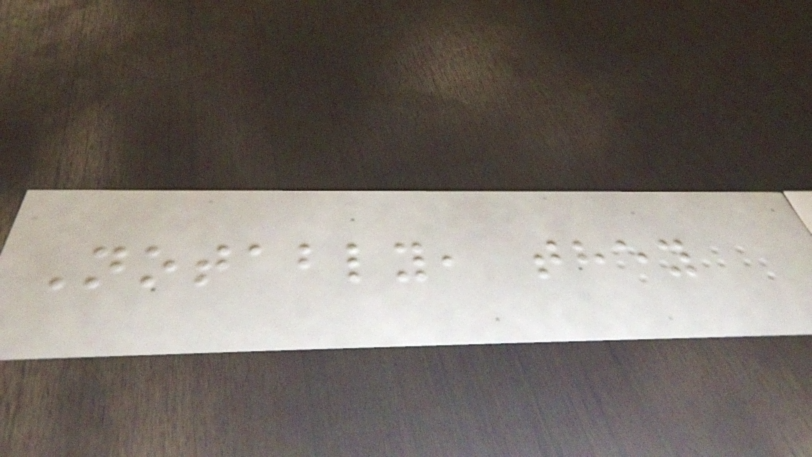Notably, they
